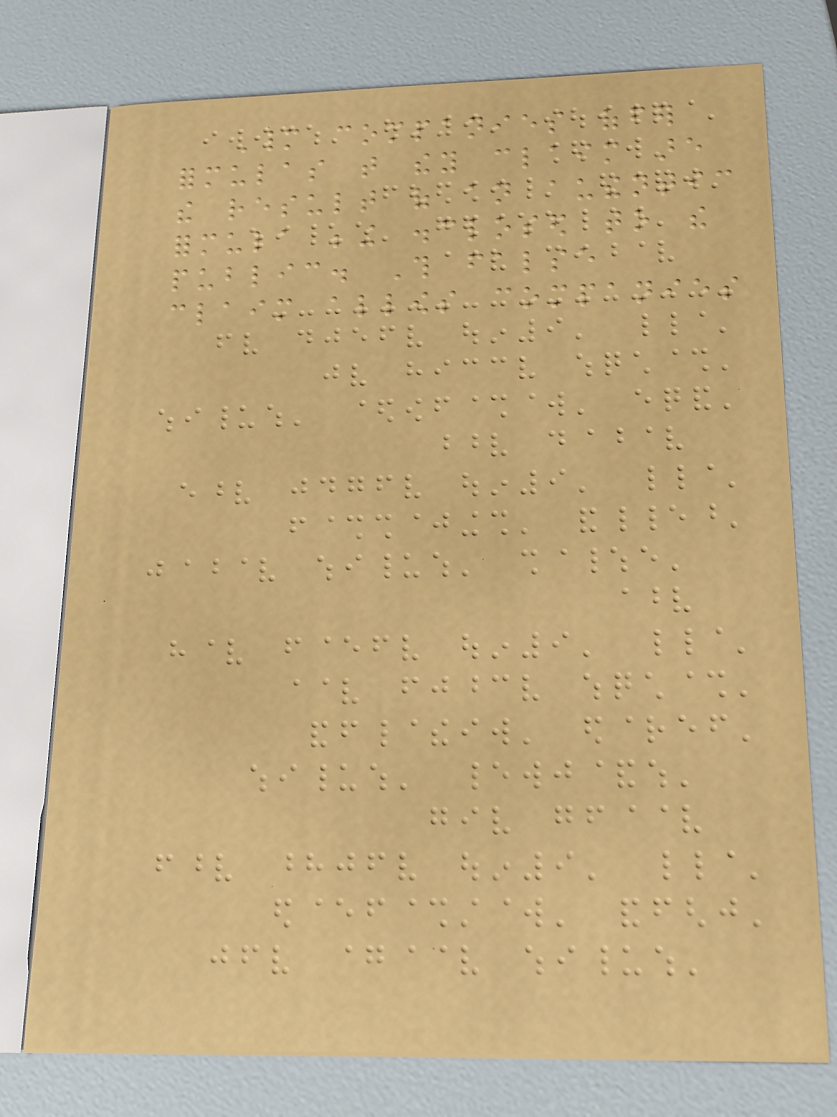Many companies offer
formulas that they claim are
the result of an authentic
formula being disclosed to the
public. This false
claim allows companies
